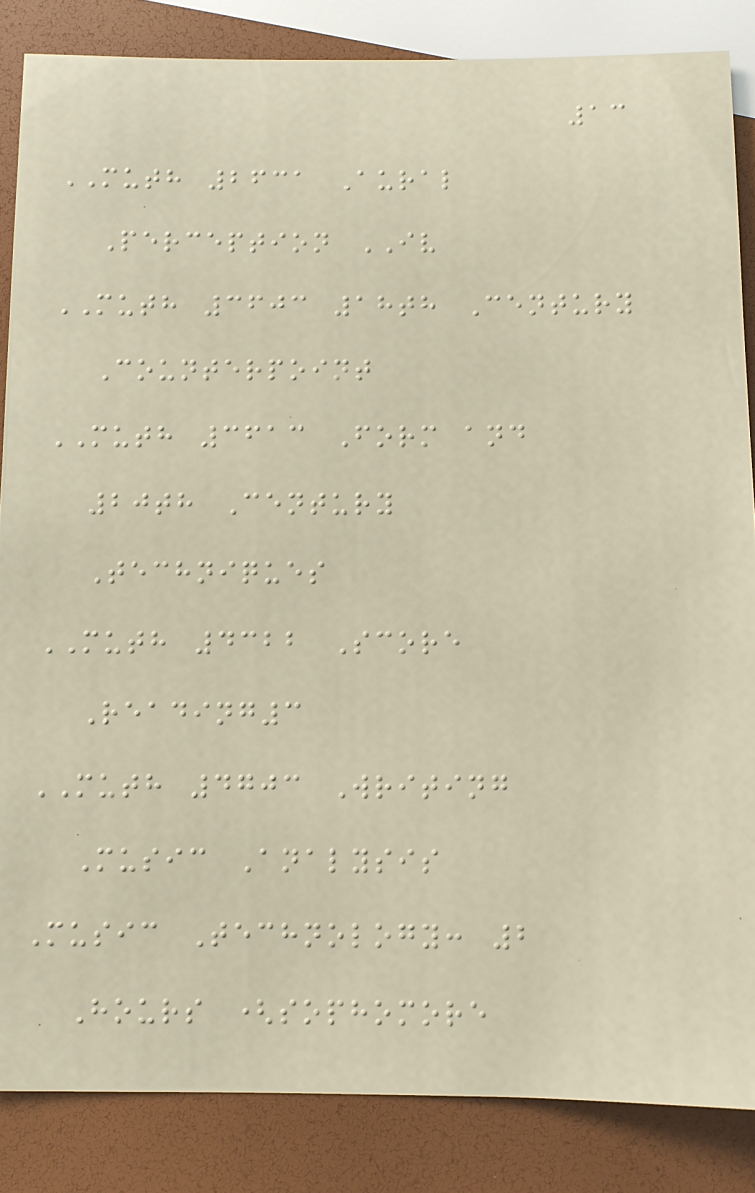13
MUTH 2631 Aural
Perception IV
MUTH 3603 18th Century
Counterpoint
MUTH 3613 Form and
20th Century
Techniques
MUTH 4322 Score
Reading3
MUTH 4703 Writing
Music Analysis
Music Technology: 2
Hours (sophomore
